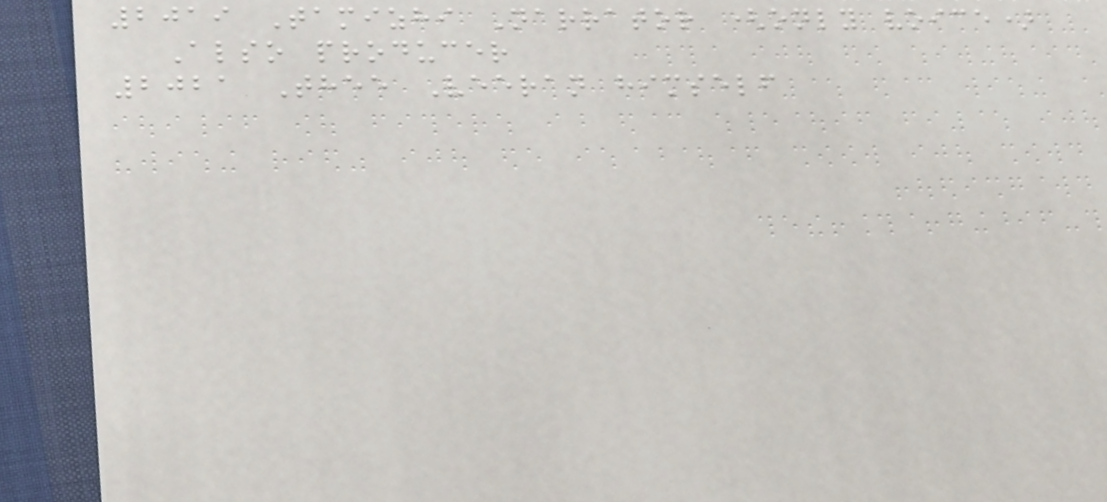2019 Tamizhi Narrator (only voice)
Also producer
2021 Thee Veeran himself
